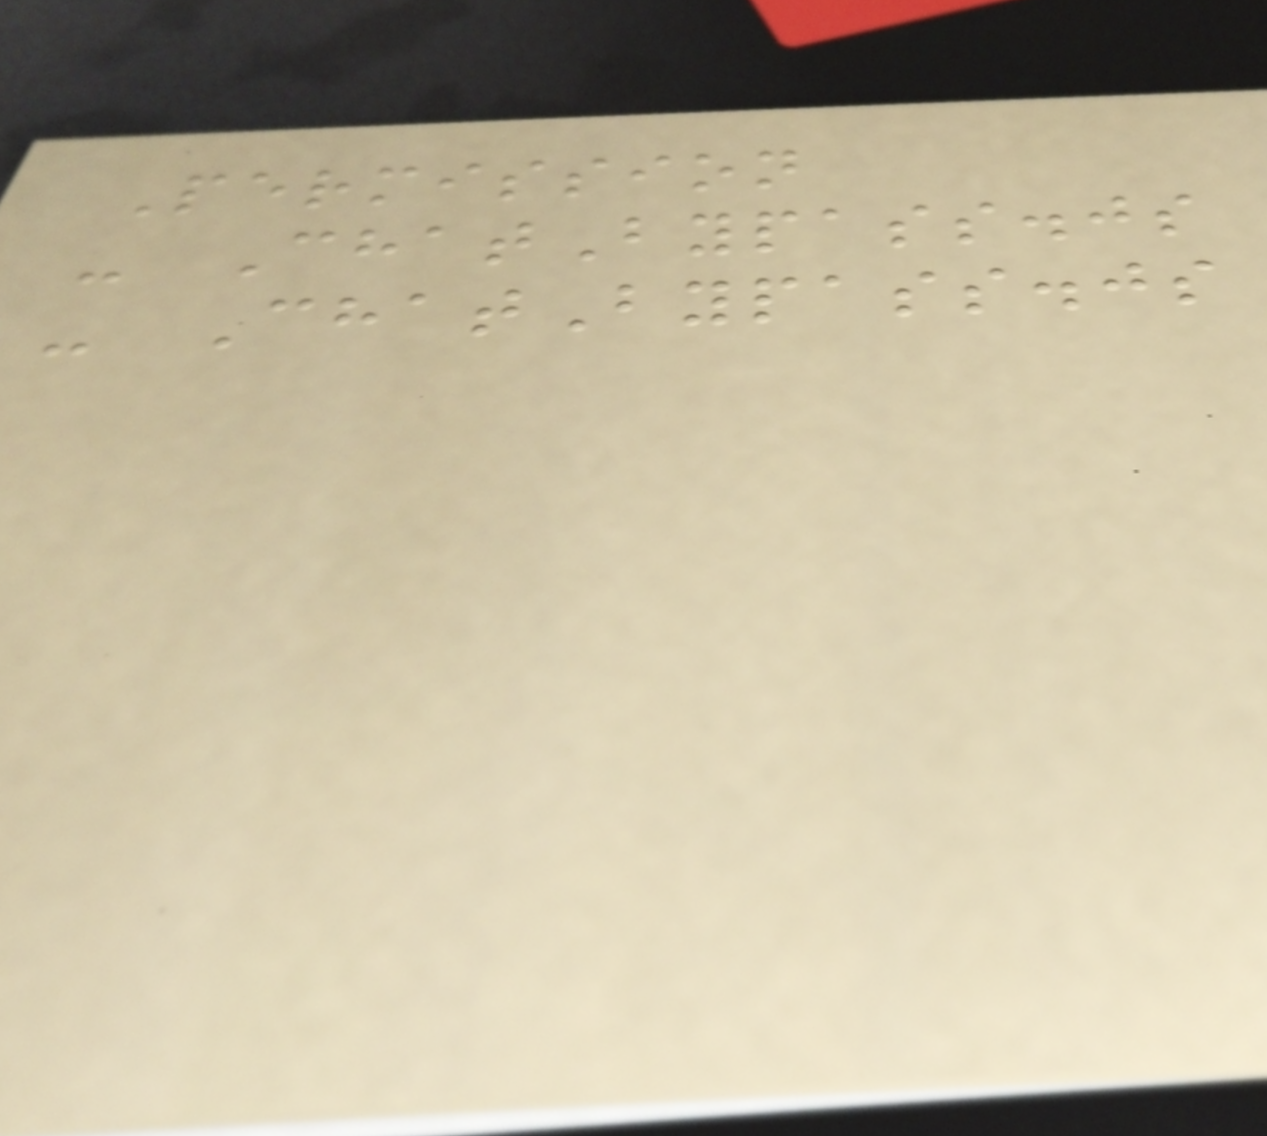Permission
- ChatBypass.js
- ChatBypass.js
